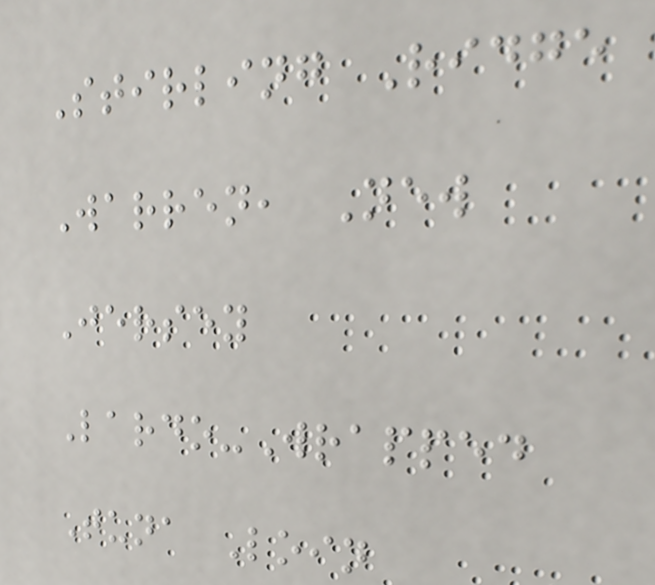Stirling Ridge
Warren, New
Jersey
Lardo-Wrapped
Tuna Loin
